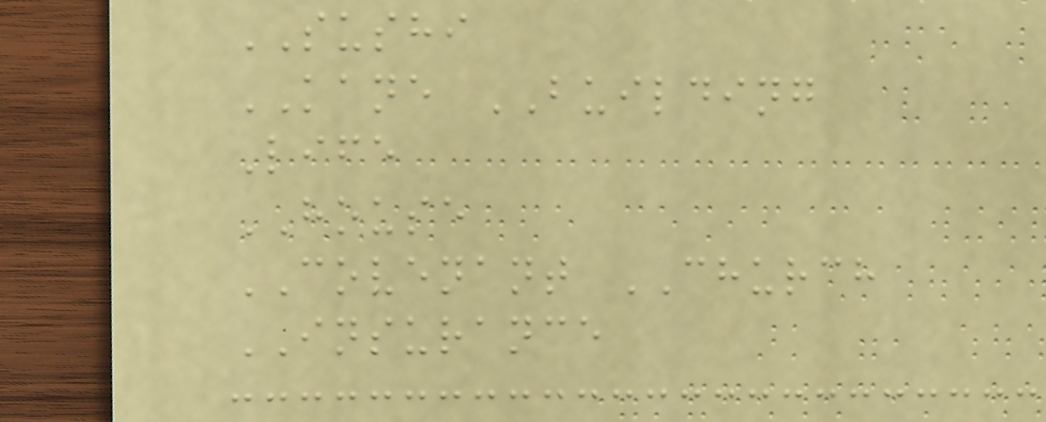SUSHI
KANE BUILDING
Life
HOUSE
COVENANT CHURCH
INSURANCE
